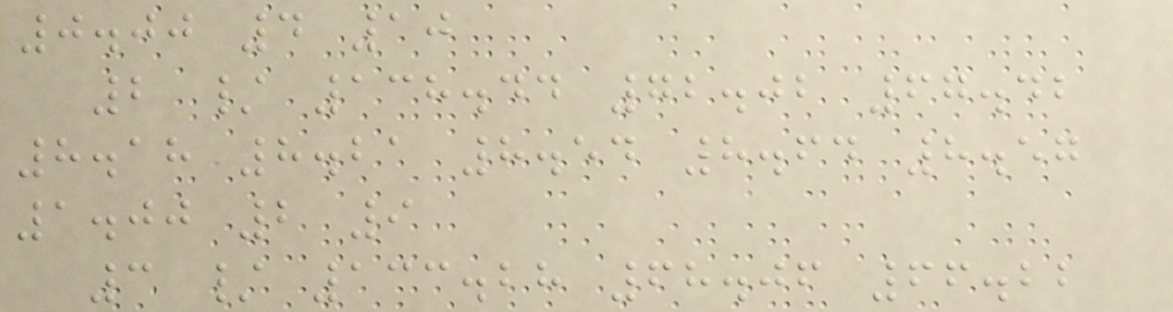0.00 4 10
2 / 138.44 72.02 67.42
8.18 8.21 8.54 8.64 8.57
1.00 2 9
3 / 133.28 68.06 66.22
